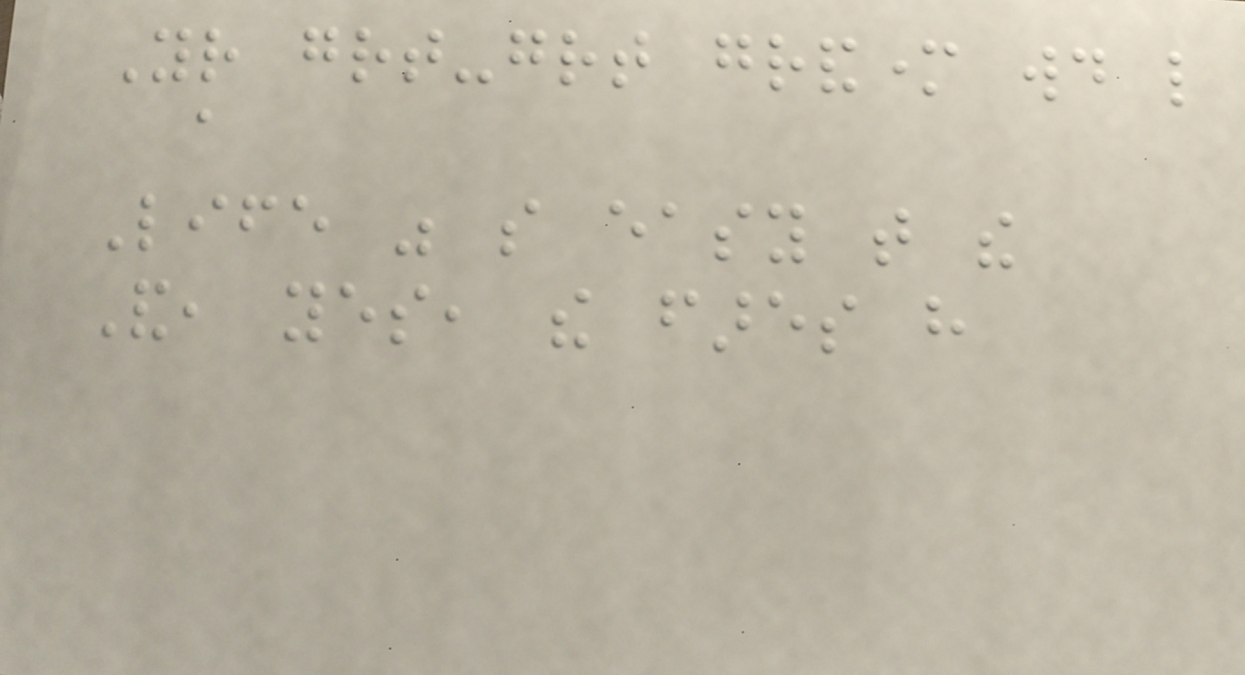Your great-great grandmother would like
a
Life was so easy that the
And, yes, the fares have
